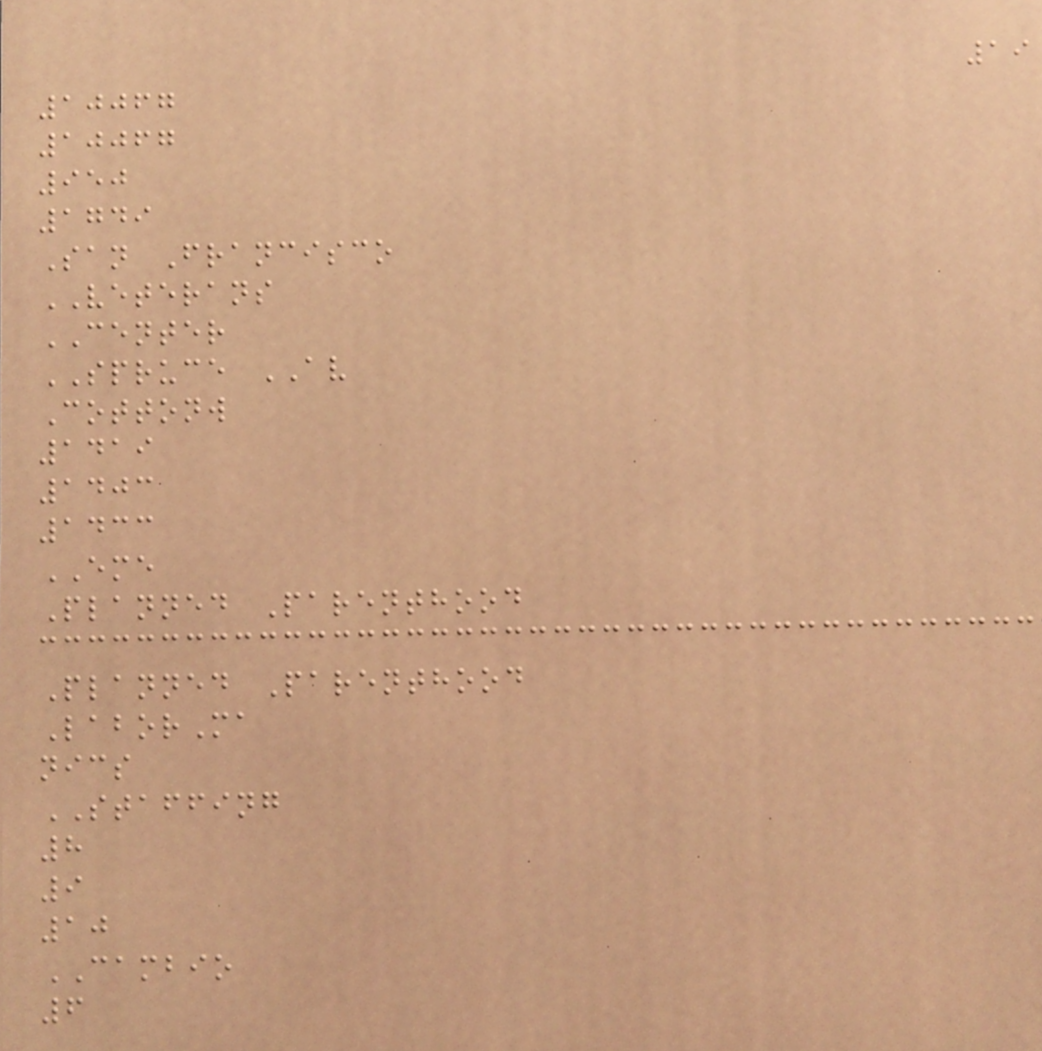19
10067
10067
950
1749
San Francisco
VETERANS
CENTER
SPRUCE AV
Cottonw
1419
1403
1433
EME
Planned Parenthood
Planned Parenthood
LaborMa
nics
STAFFING
8
9
10
CAMBIO
6
